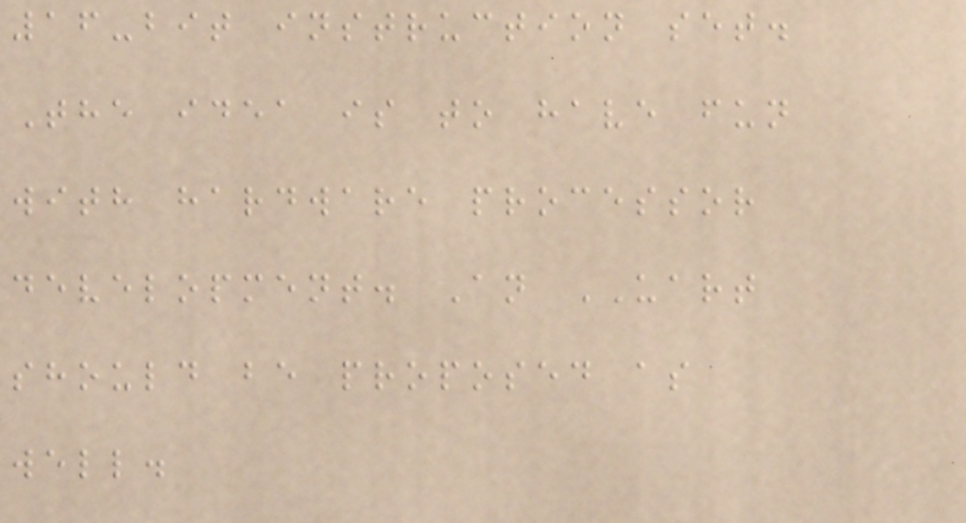16-bit instruction set.
The idea is to have fun
with hardware processor
development. An UART
should be proposed as
well.
